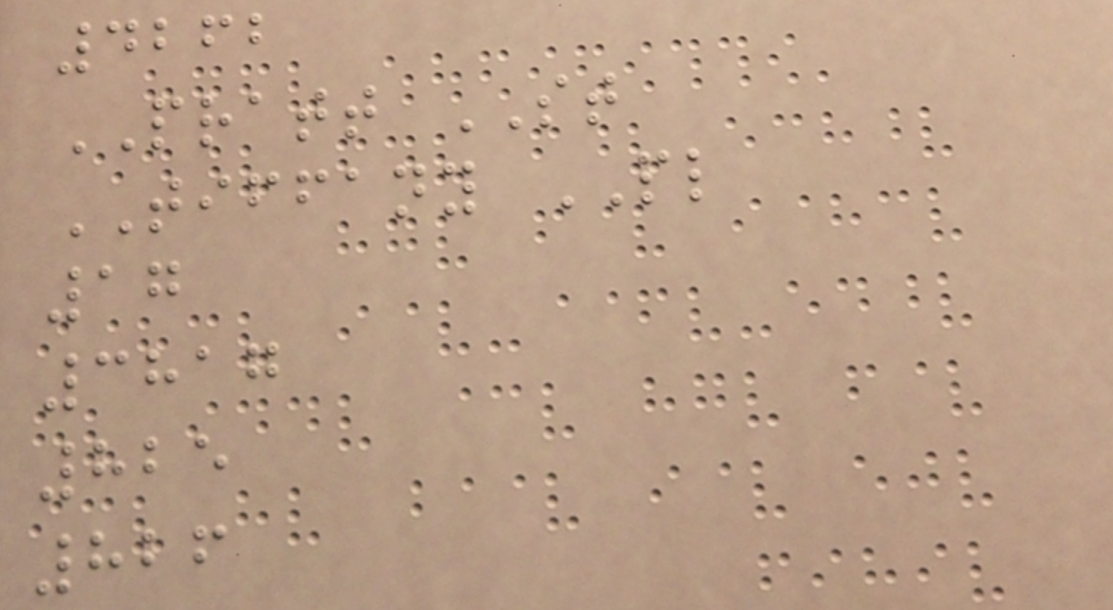4262
PRATT ST
TIFFANY PL
17
3817
825
826
